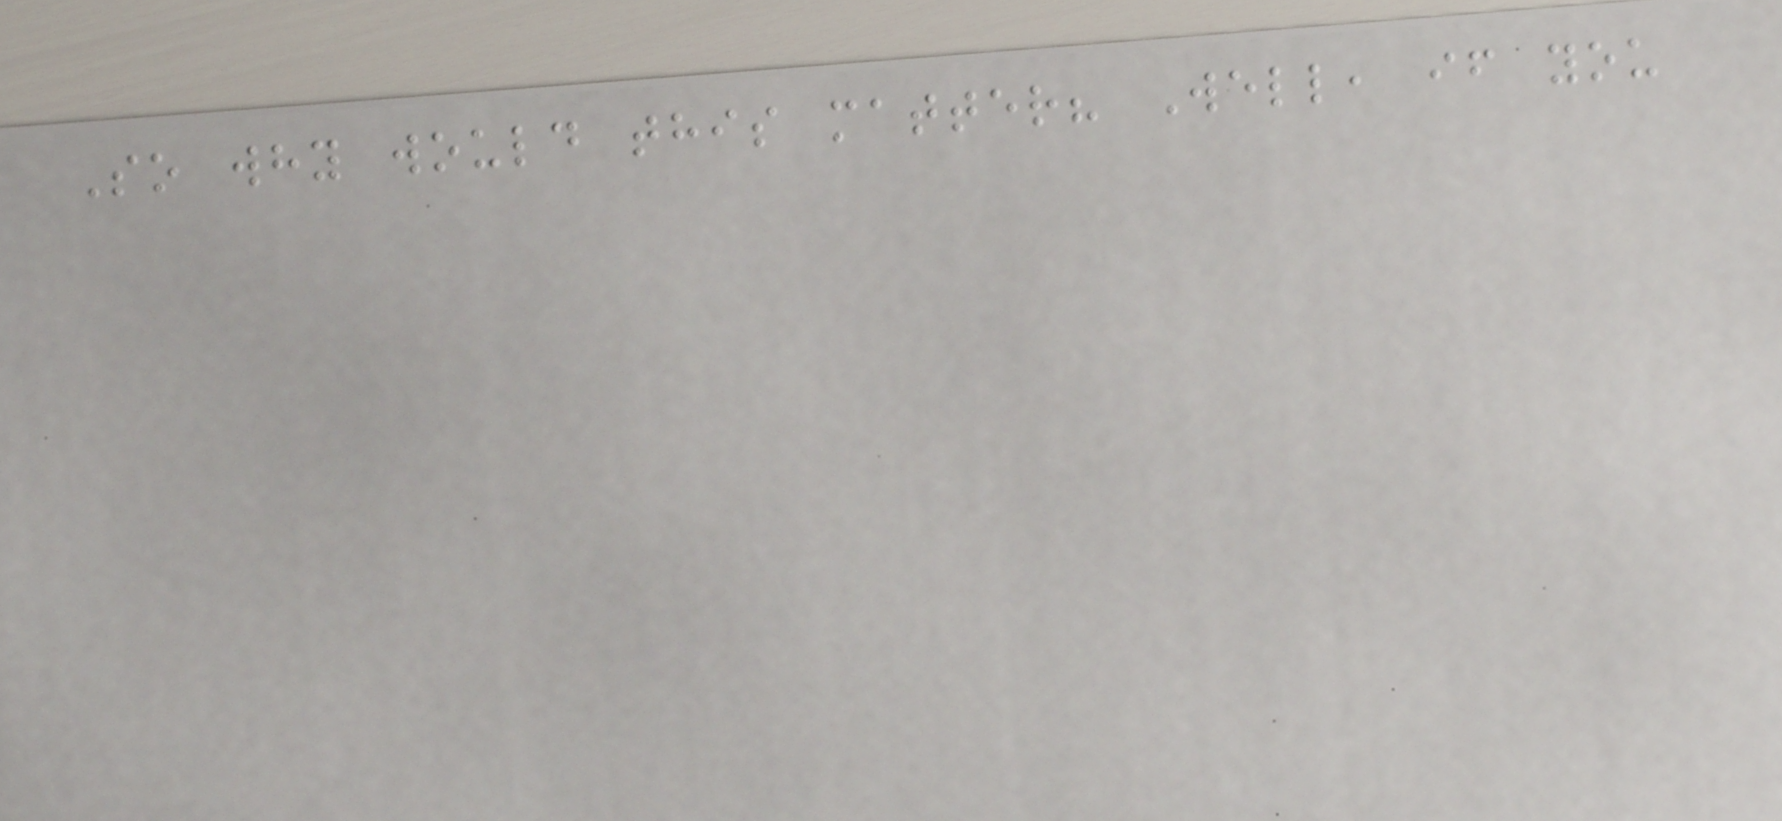So why would this matter? Well, if you
